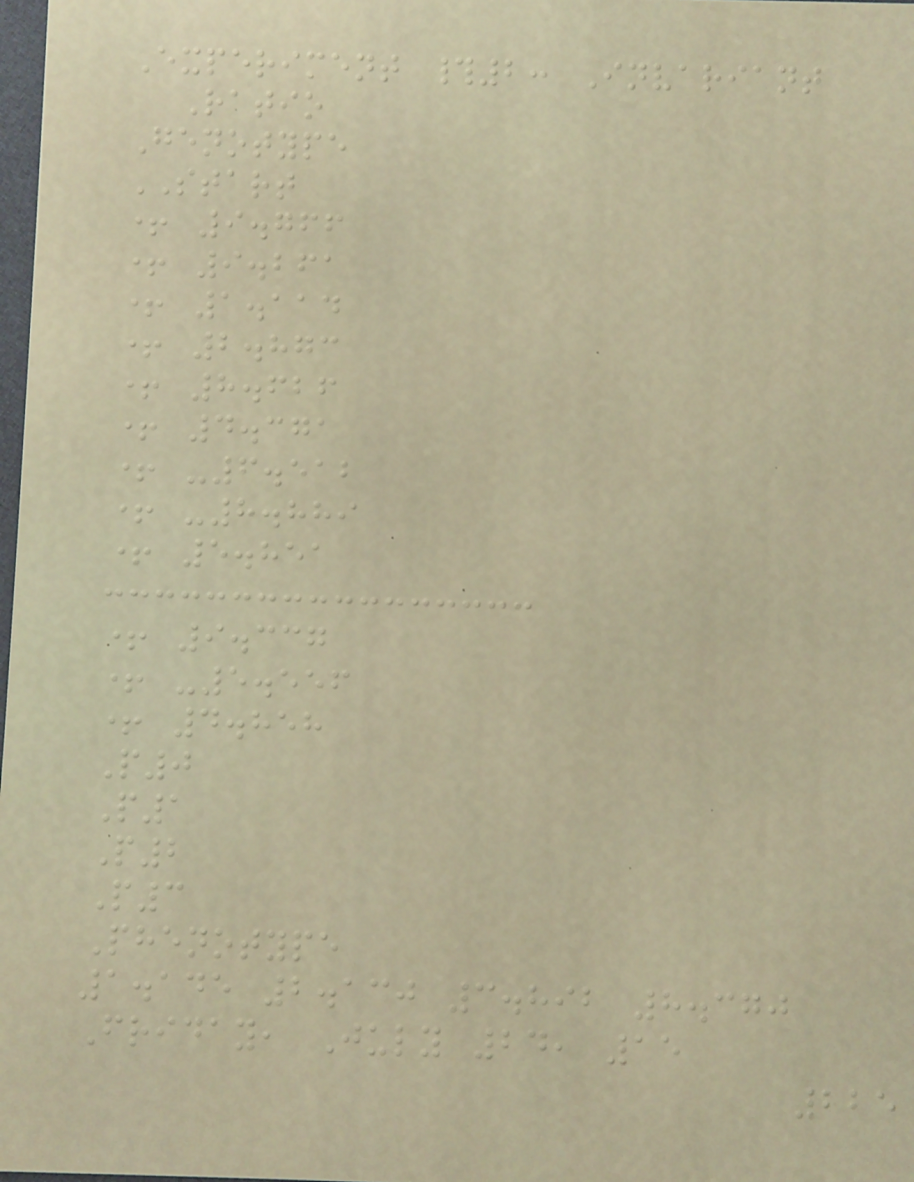Experiment #2: Invariant
Ratio
Genotype
START
+ 9.766
+ 9.261
+ 1.114
+ 2.873
+ 8.626
+ 4.371
+ -6.512
+ -8.889
+ 5.851
+ 9.337
+ -5.556
+ 4.858
P0
P1
P2
P3
Phenotype
1.145 2.130 3.892 8.370
Friday, July 24, 15
225
